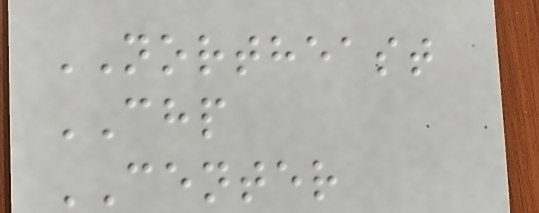NORTHEAST
CHP
CENTER
